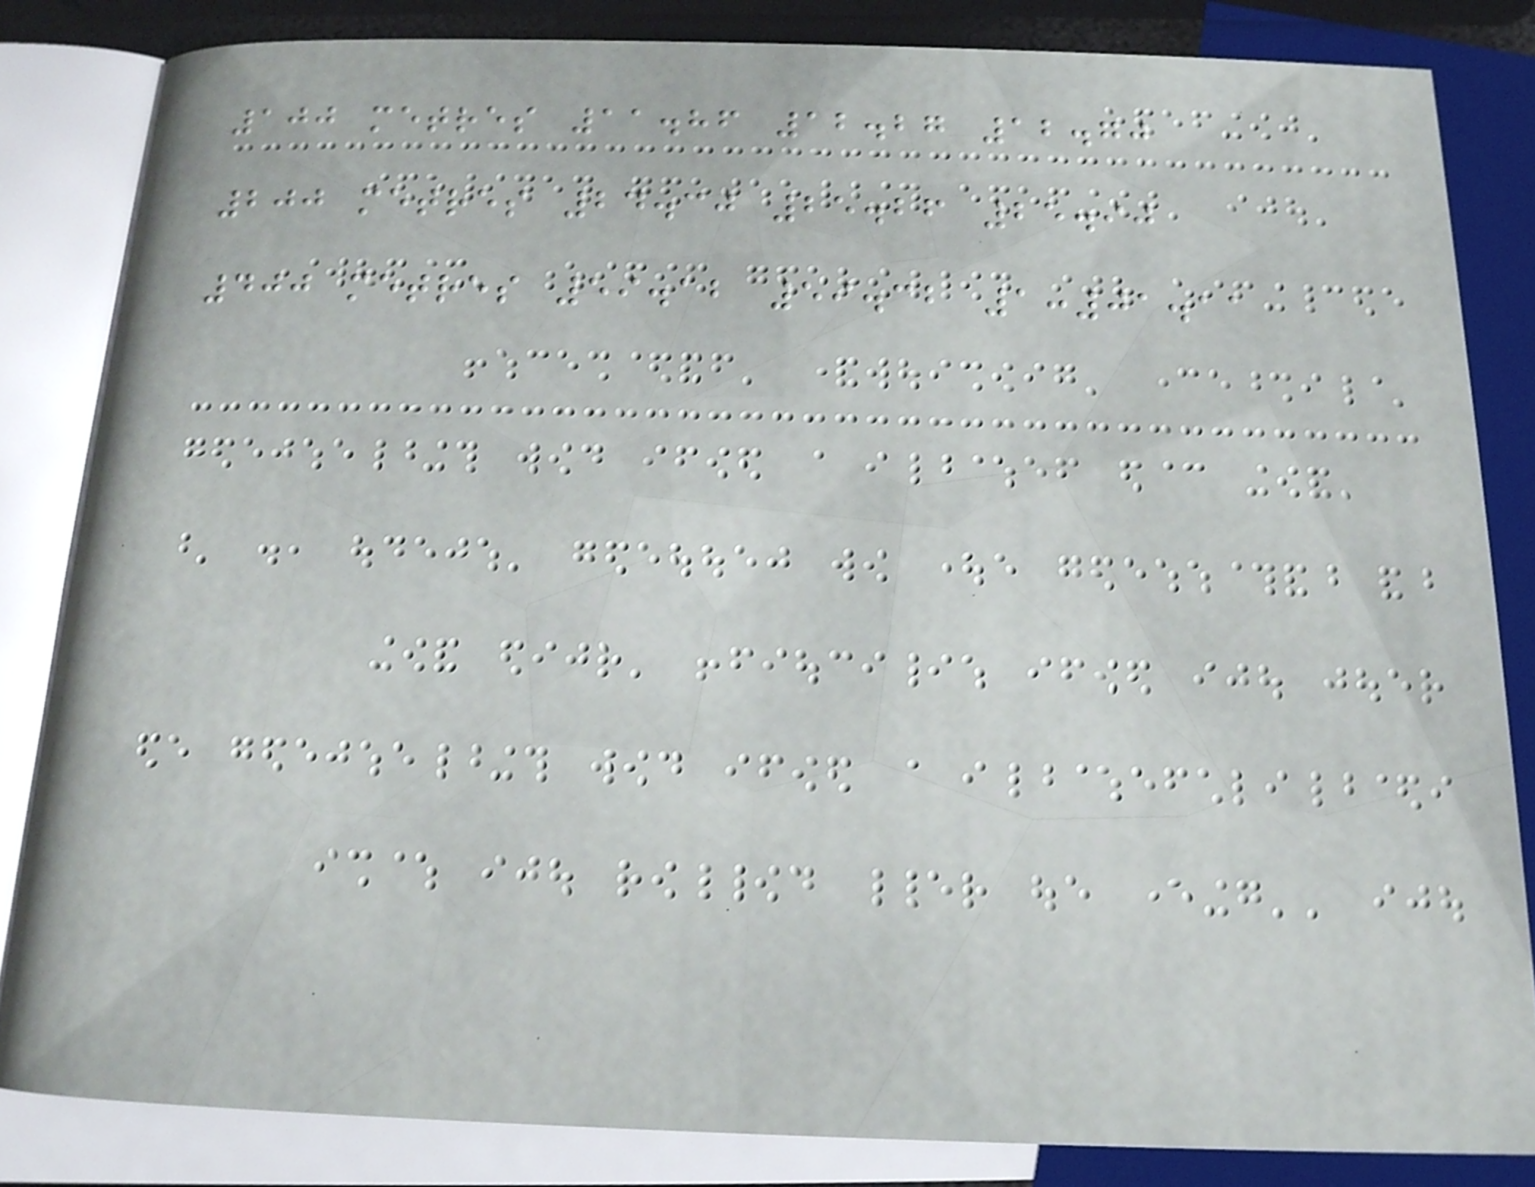100 metres 11.86 12.27 12.70
200 metres 24.30 25.26 25.90
400 metres 59.12 59.32 1:01.11
